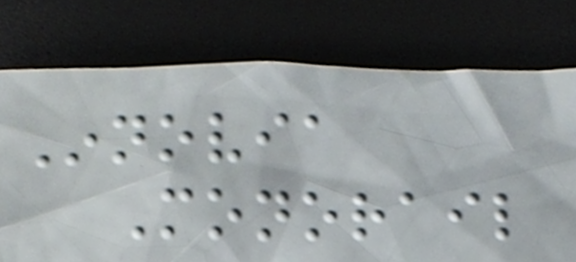Innovia
Monorail
